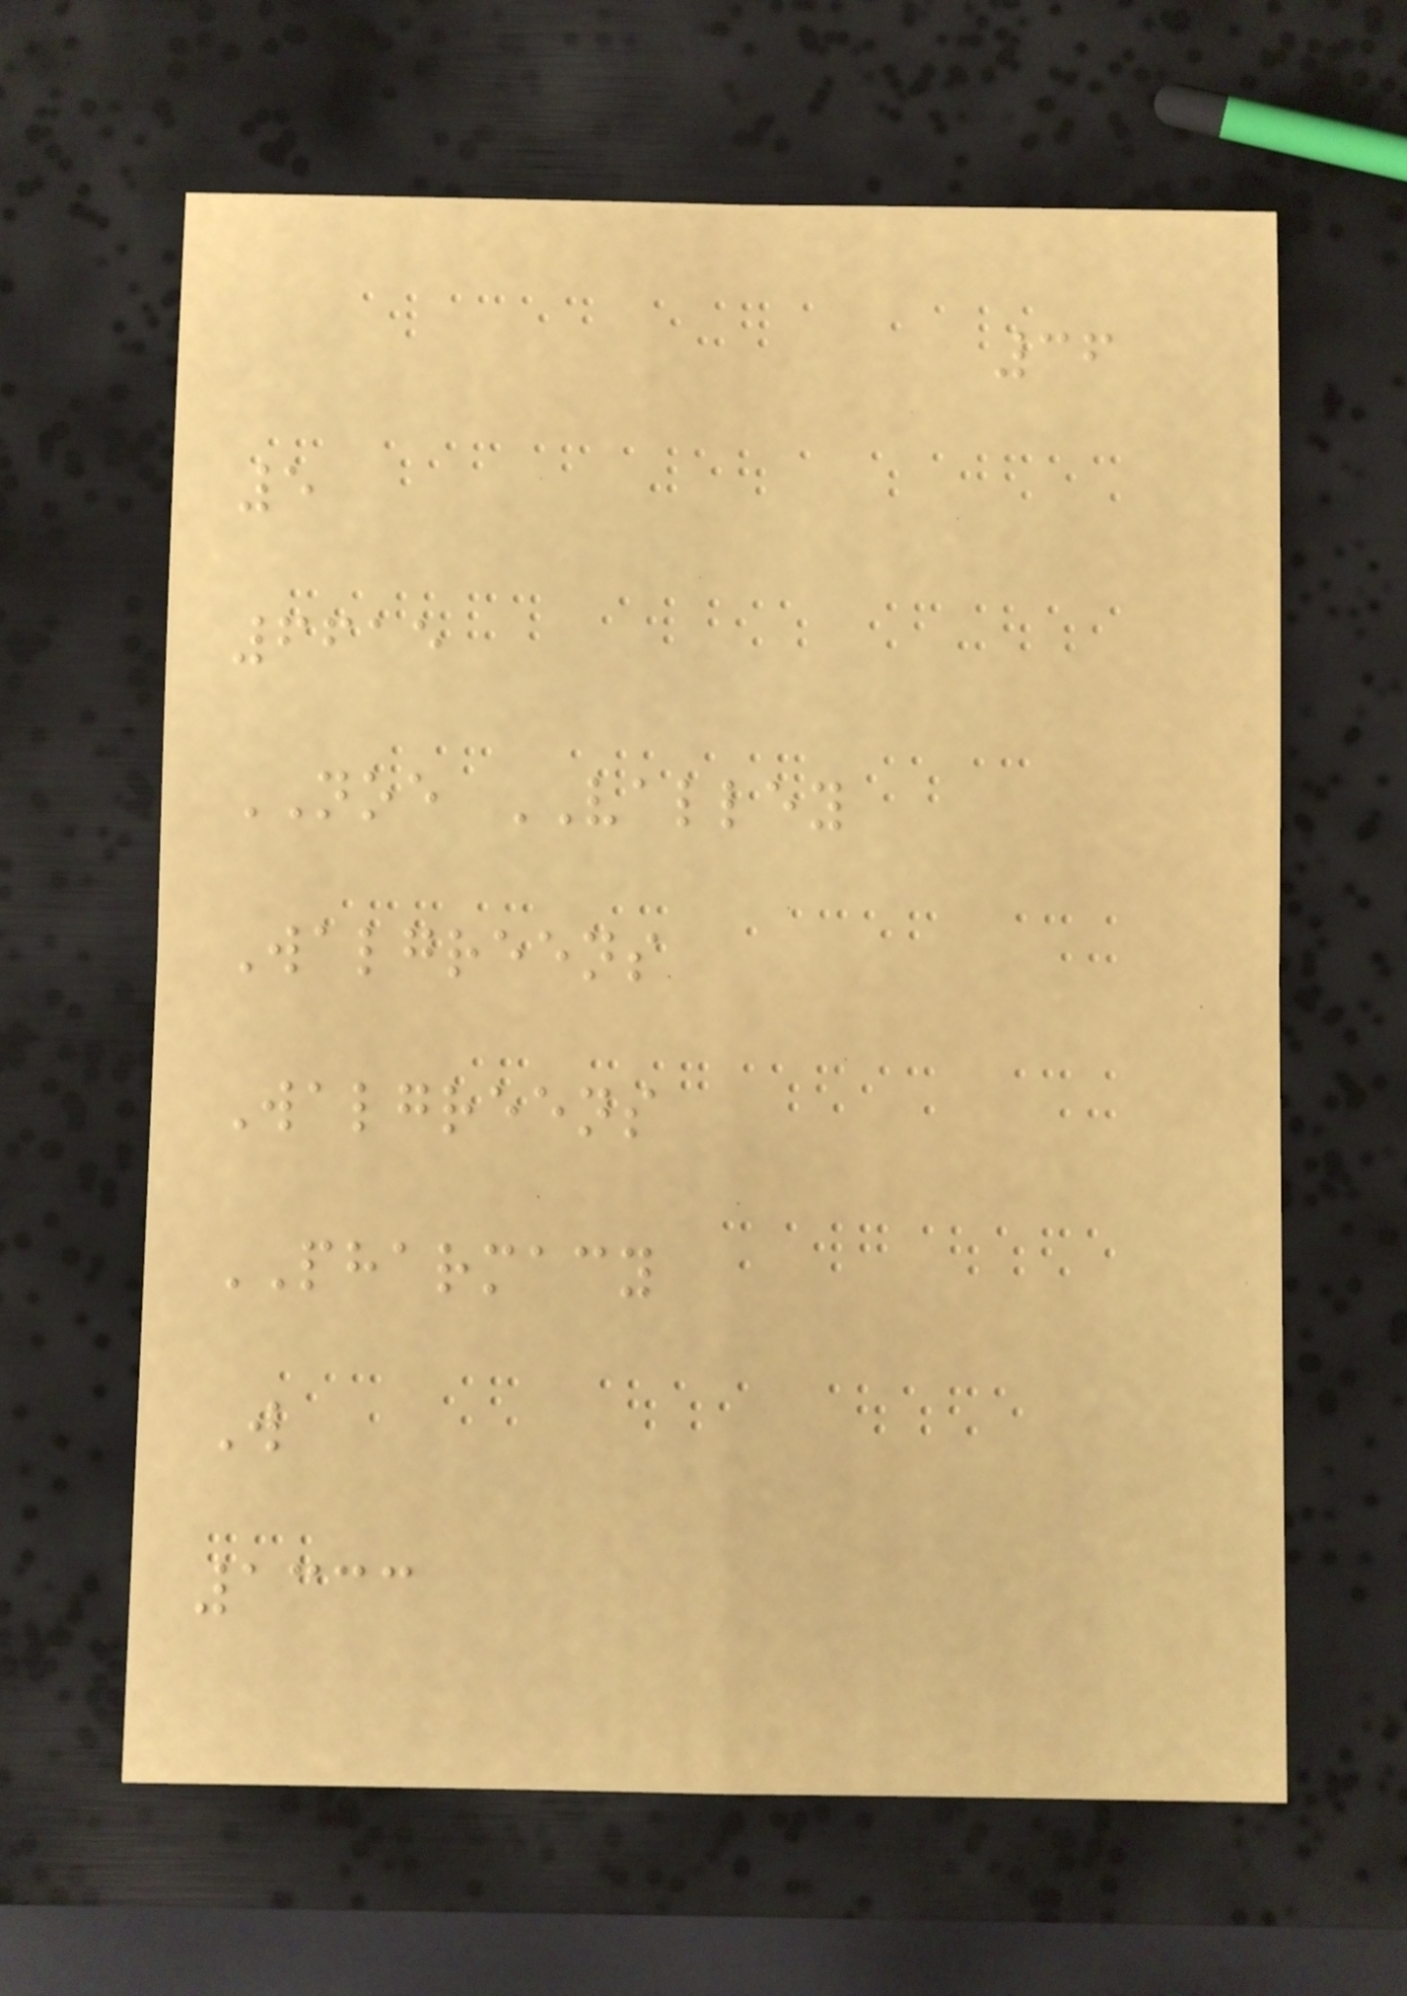36
5
6615
NOE VALLEY
Walgreens
Walgreens
PHARMACY
W
1333
